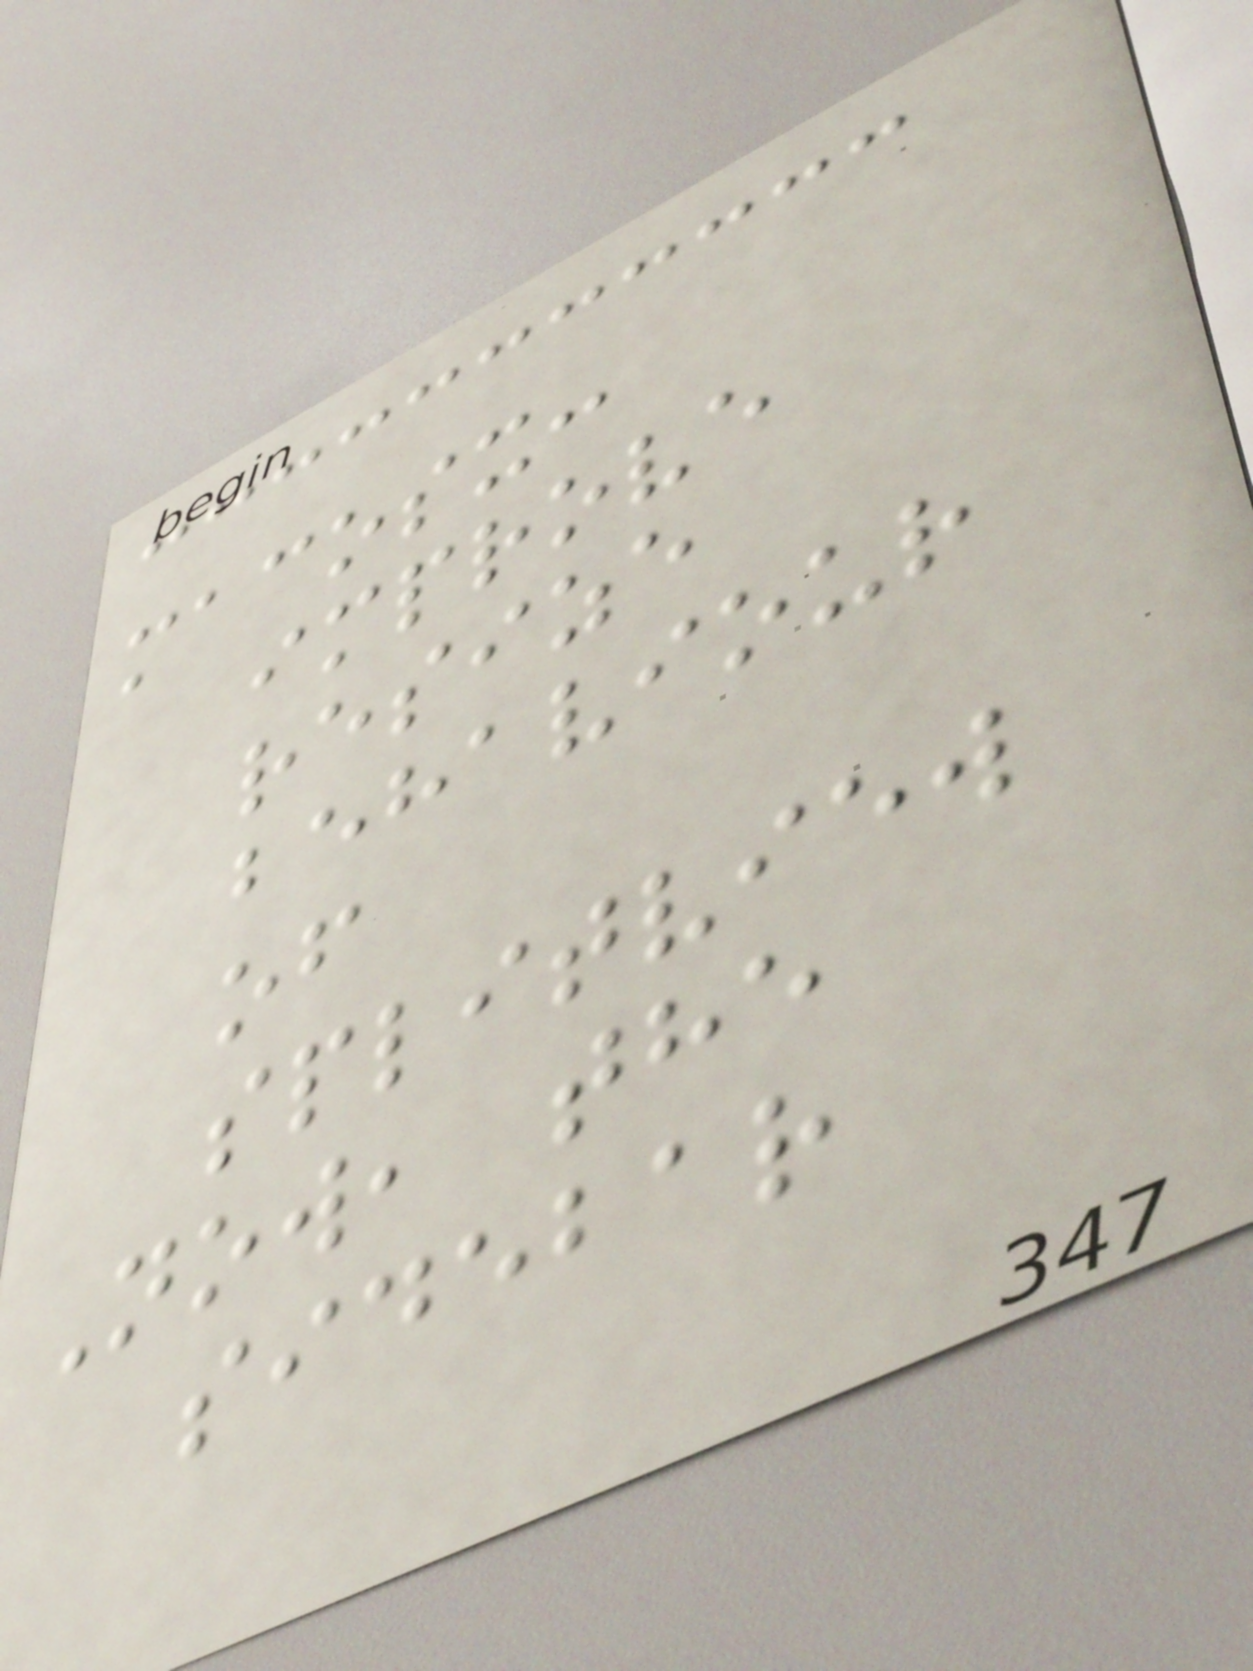macosx:
improve
resize
behaviour
of
splitview
Now, the
sidebar
